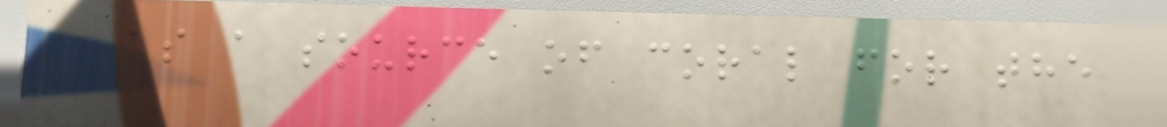as a source of coral for the
